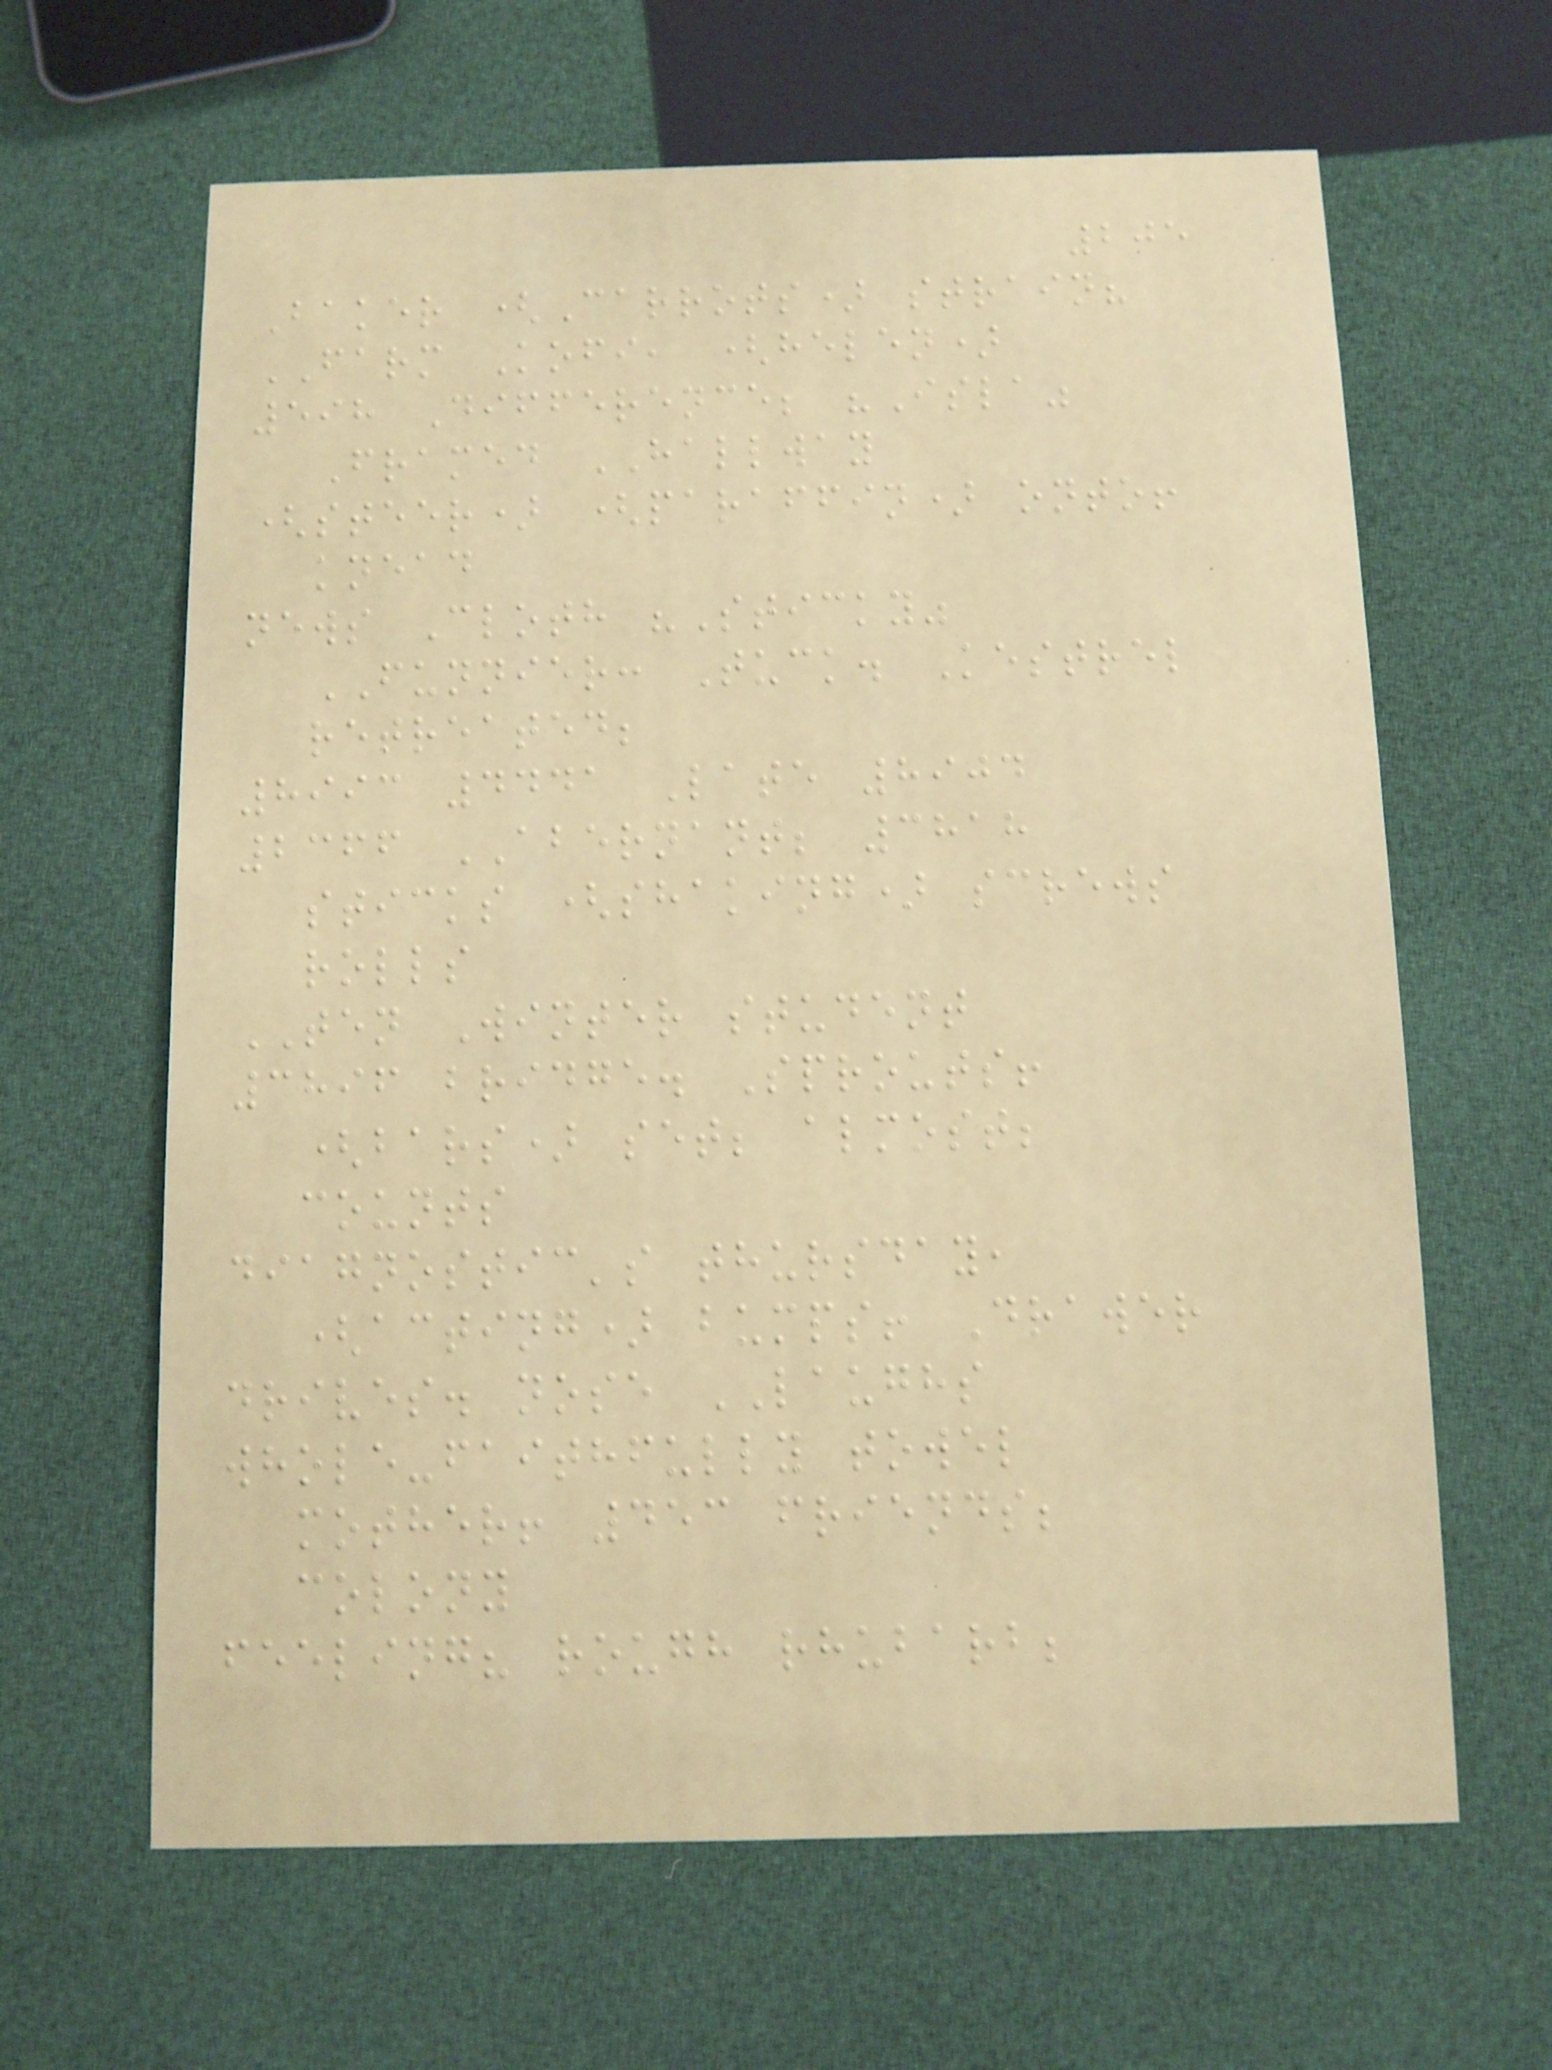205
Baker (Carrots) strain?
FARM Kofi, (helen)
598 Difference; "Isla"
Framed HALLWAY
(steer) (paraffin) onto!
knead
news Cloth "Sticky"
FUNNIER: Tuck. Kestrel
retreated;
8993 4441 Late 8904
2366 ABERNANT; 3818
sticks (shaking) screws
rolls
TEN Winter student
3896 bridge. Sprouts!
(bars) set; almost;
counts
diagnostic's thursday,
(acting) bumps! Drawer
drives. nose LAUGHS
whole-faithfully towel
mother! 453 friends;
colony
feeling? rough rhubarb;
